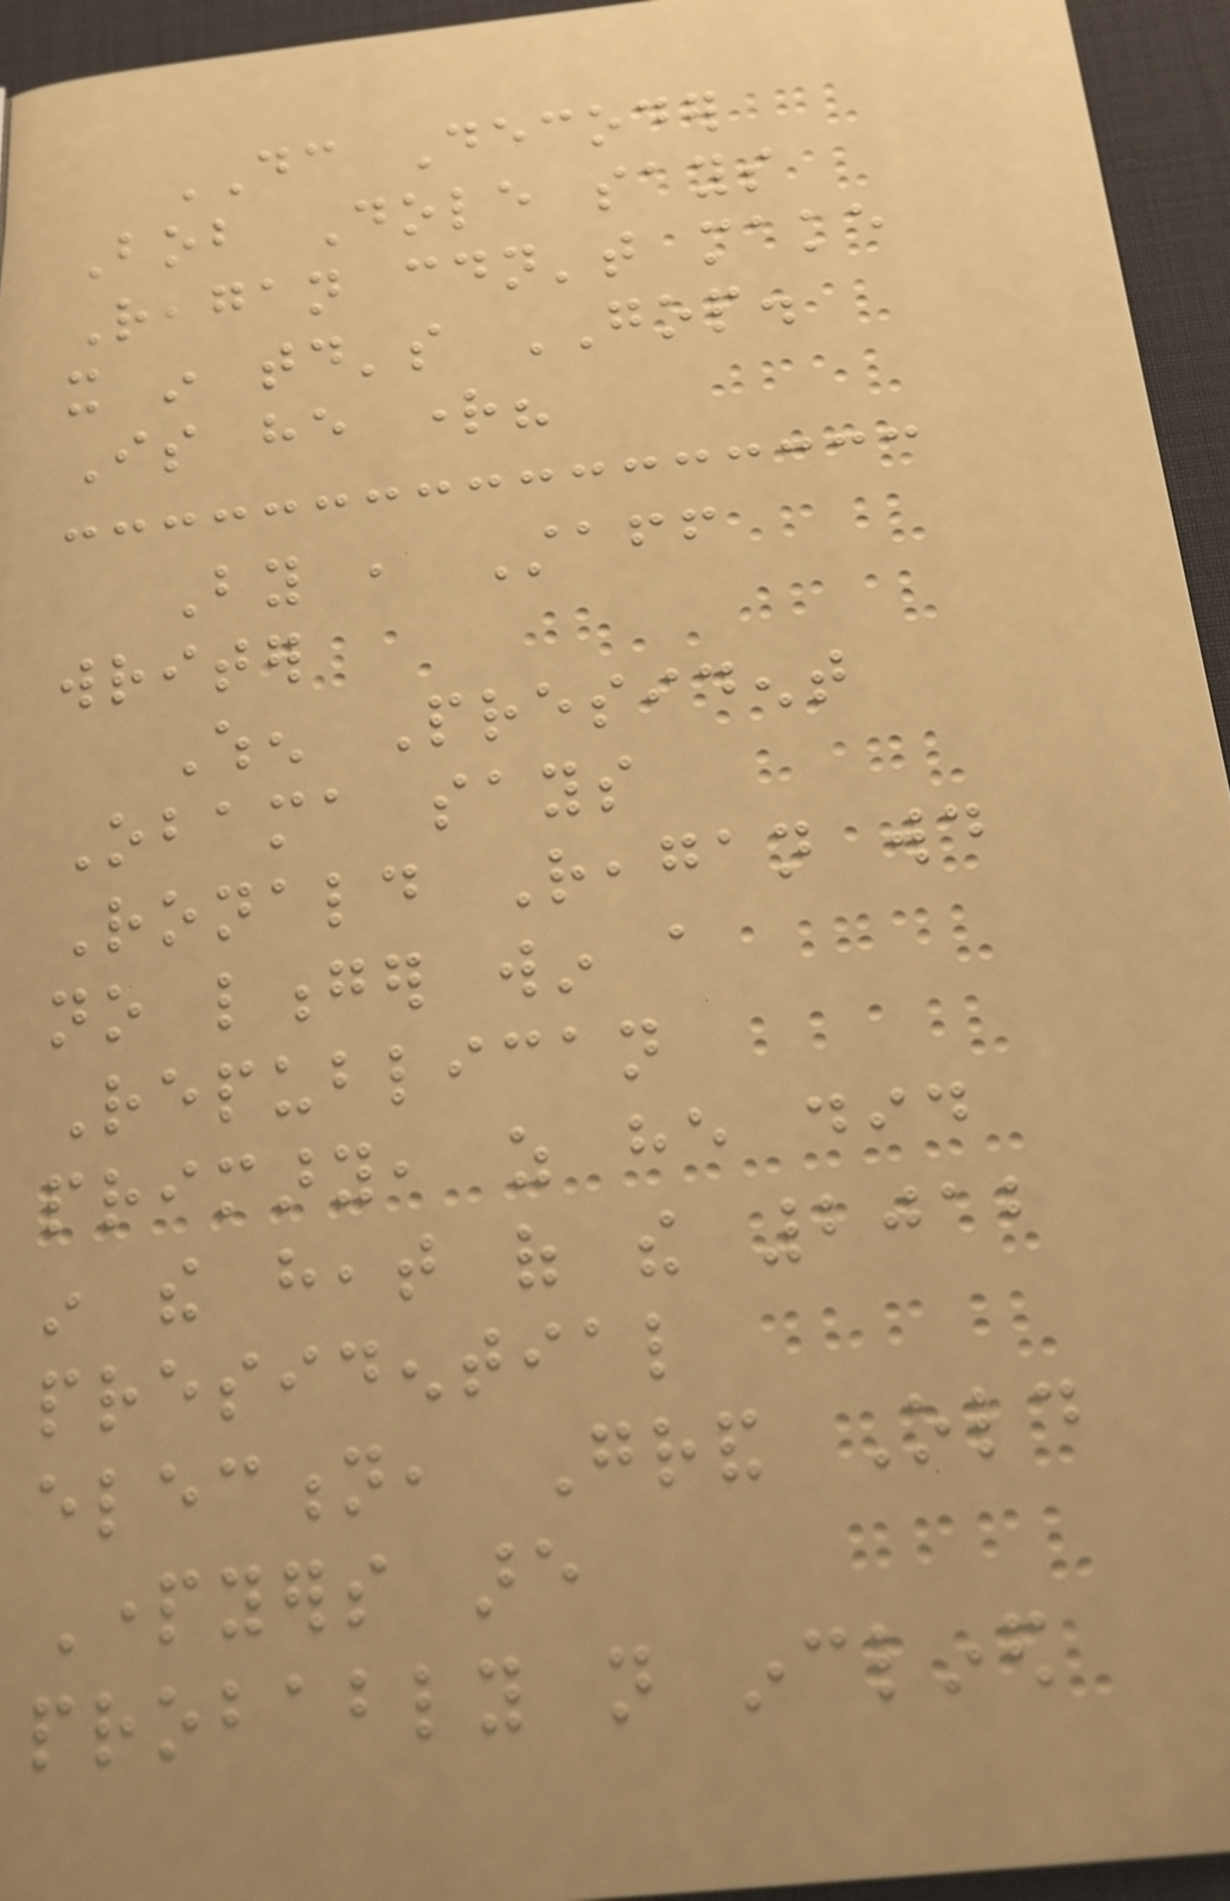DC Decoder
Bob Dole says
Reagan couldn't make
it in today's GOP.
Is he right?
By , Staff
writer
When President
Obama says
Ronald Reagan would
no longer win a
Republican
primary, as he did
in the heat of the 2012
presidential
election, Grand Old
Partyers are
probably not inclined
